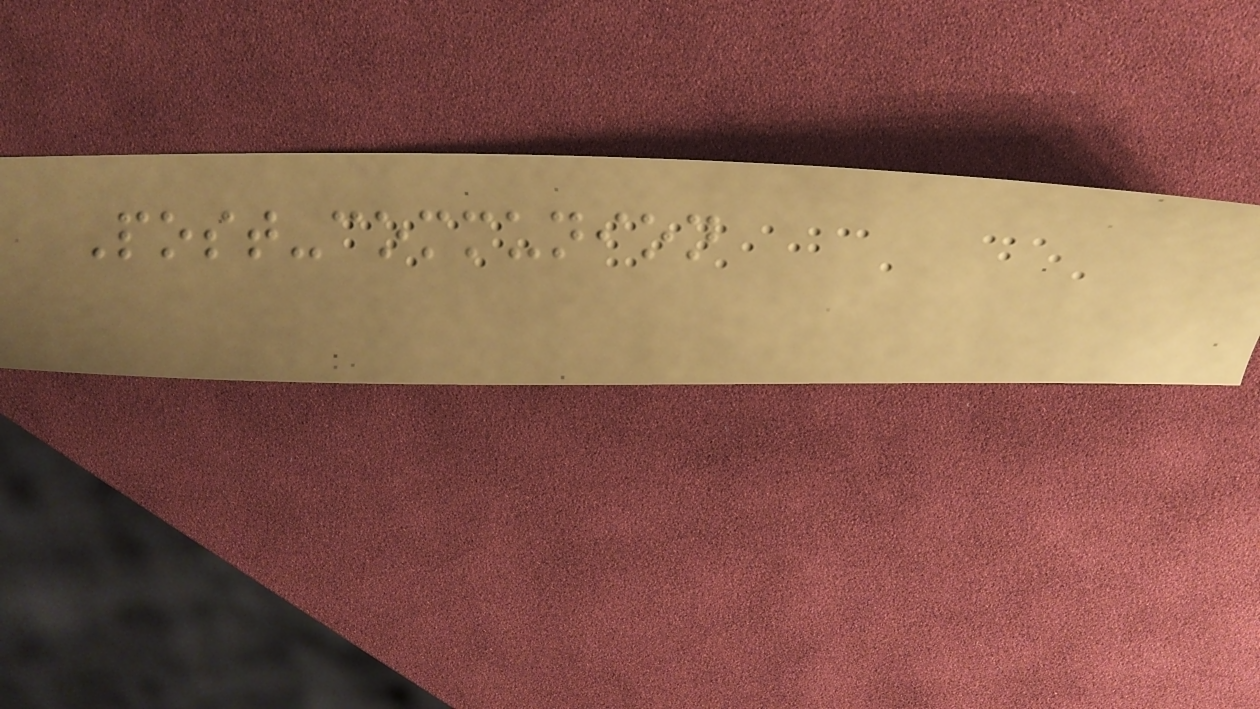Post-communion
